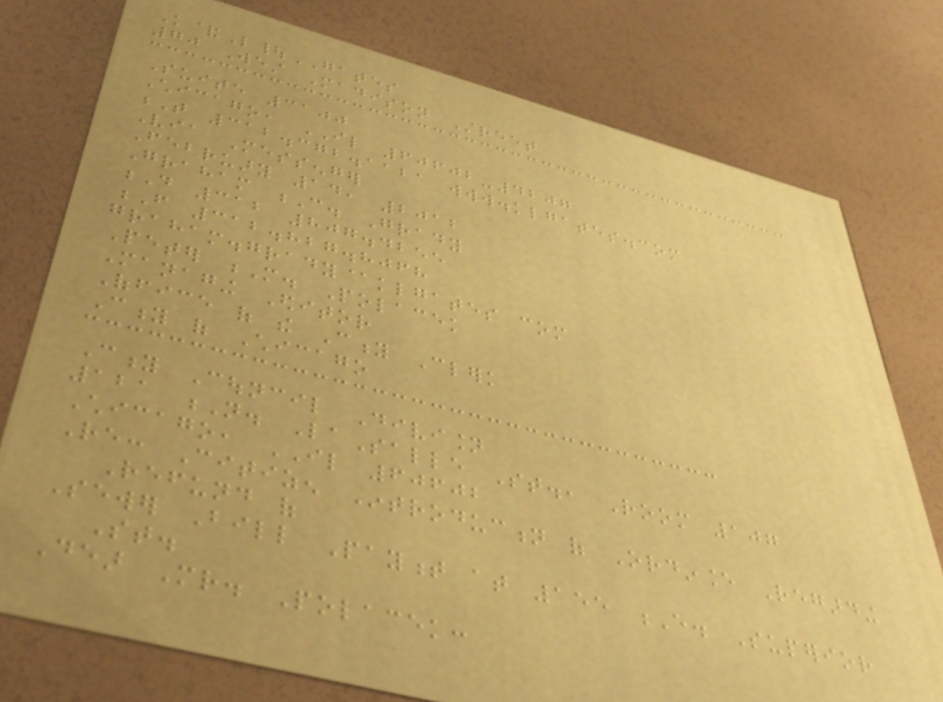K&L|GATES
70 West Madison Street
Suite 3100
Chicago, IL 60602-4207
T 312.372.1121 www.klgates.com
Via Messenger
February 14, 2012
Graham C. Grady
D 312 807.4255
F 312.827.8068
graham.grady@klgates com
Peter M. Polacek
Managing Editor
Office of the City Clerk
City of Chicago
City Council Division
121 N. LaSalle St., Room 107
Chicago, IL 60602
Re: Citizen Introduction of Ordinance Regarding
Refund of
Sewer Bill Payment at 155 E. Superior
St.
Dear Mr. Polacek:
